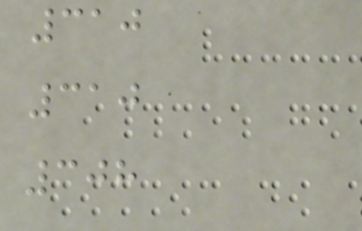310
310
308
